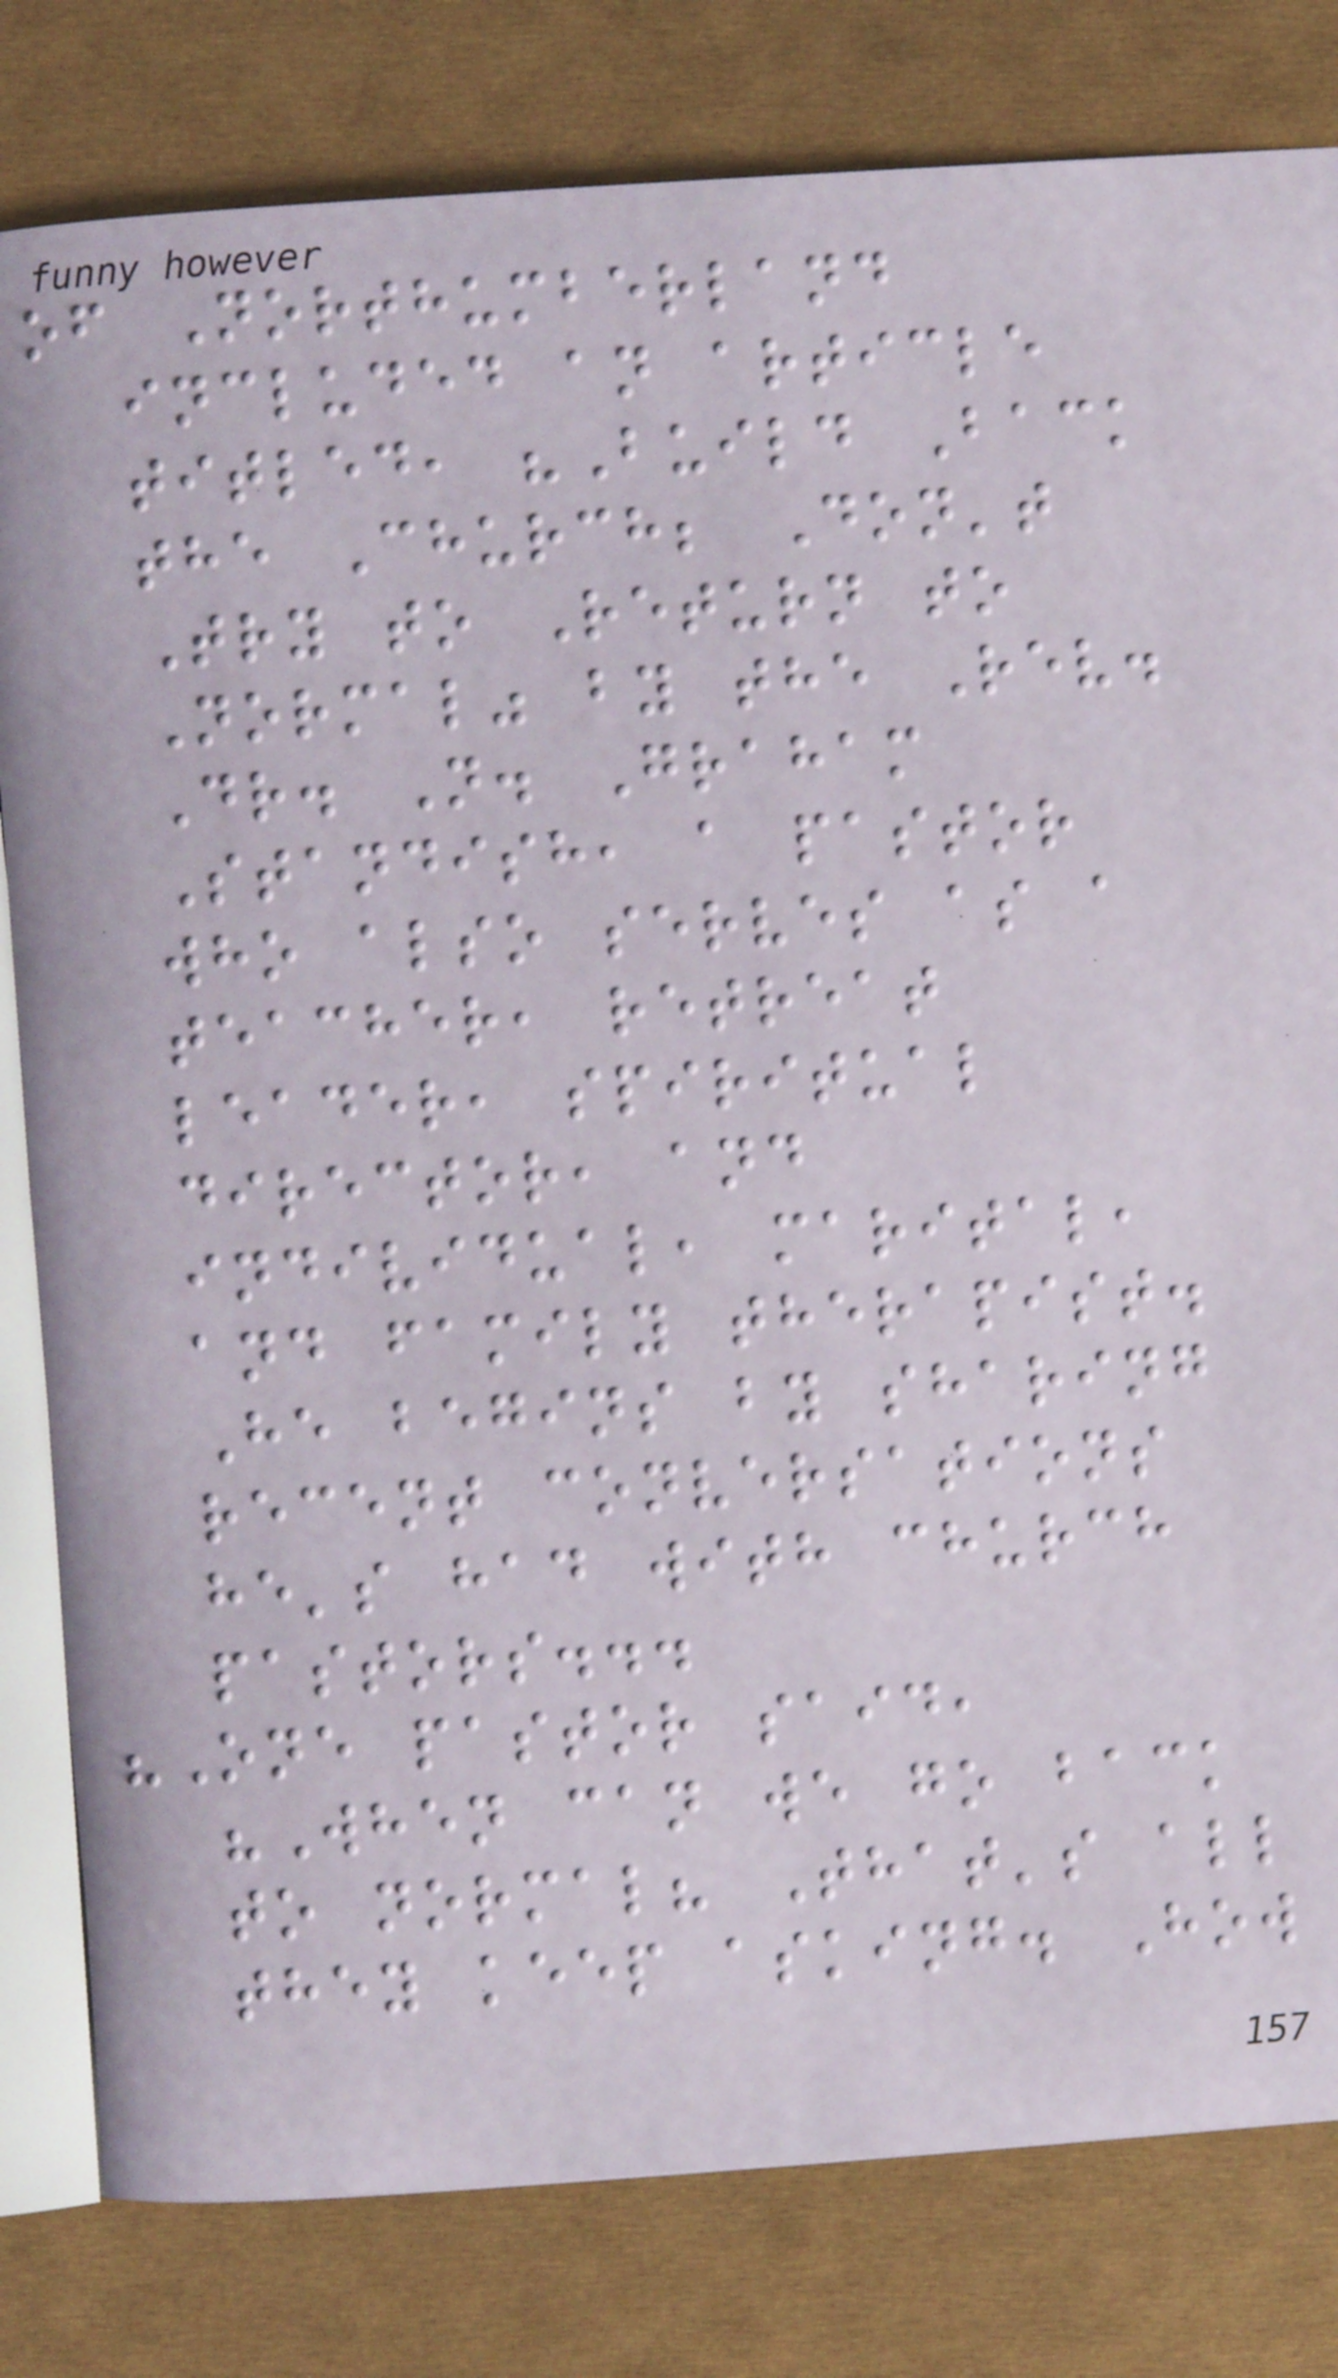of Northumberland
included an article
titled, "Build Back
the Church; Don't
Try to Return to
Normal" by the Rev.
Dr. N. Graham
Standish, a pastor
who also serves as a
teacher, retreat
leader, spiritual
director, and
individual, marital,
and family therapist.
He begins by sharing
recent conversations
he's had with church
pastors...
"One pastor said,
"When can we go back
to normal? That's all
they keep asking. How
